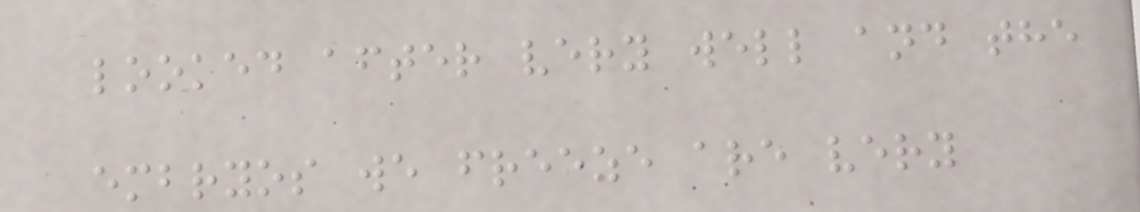looked after very well and the
embryos we freeze are very
